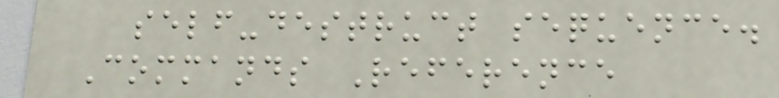self-destruct sequence.
Commands Reference
